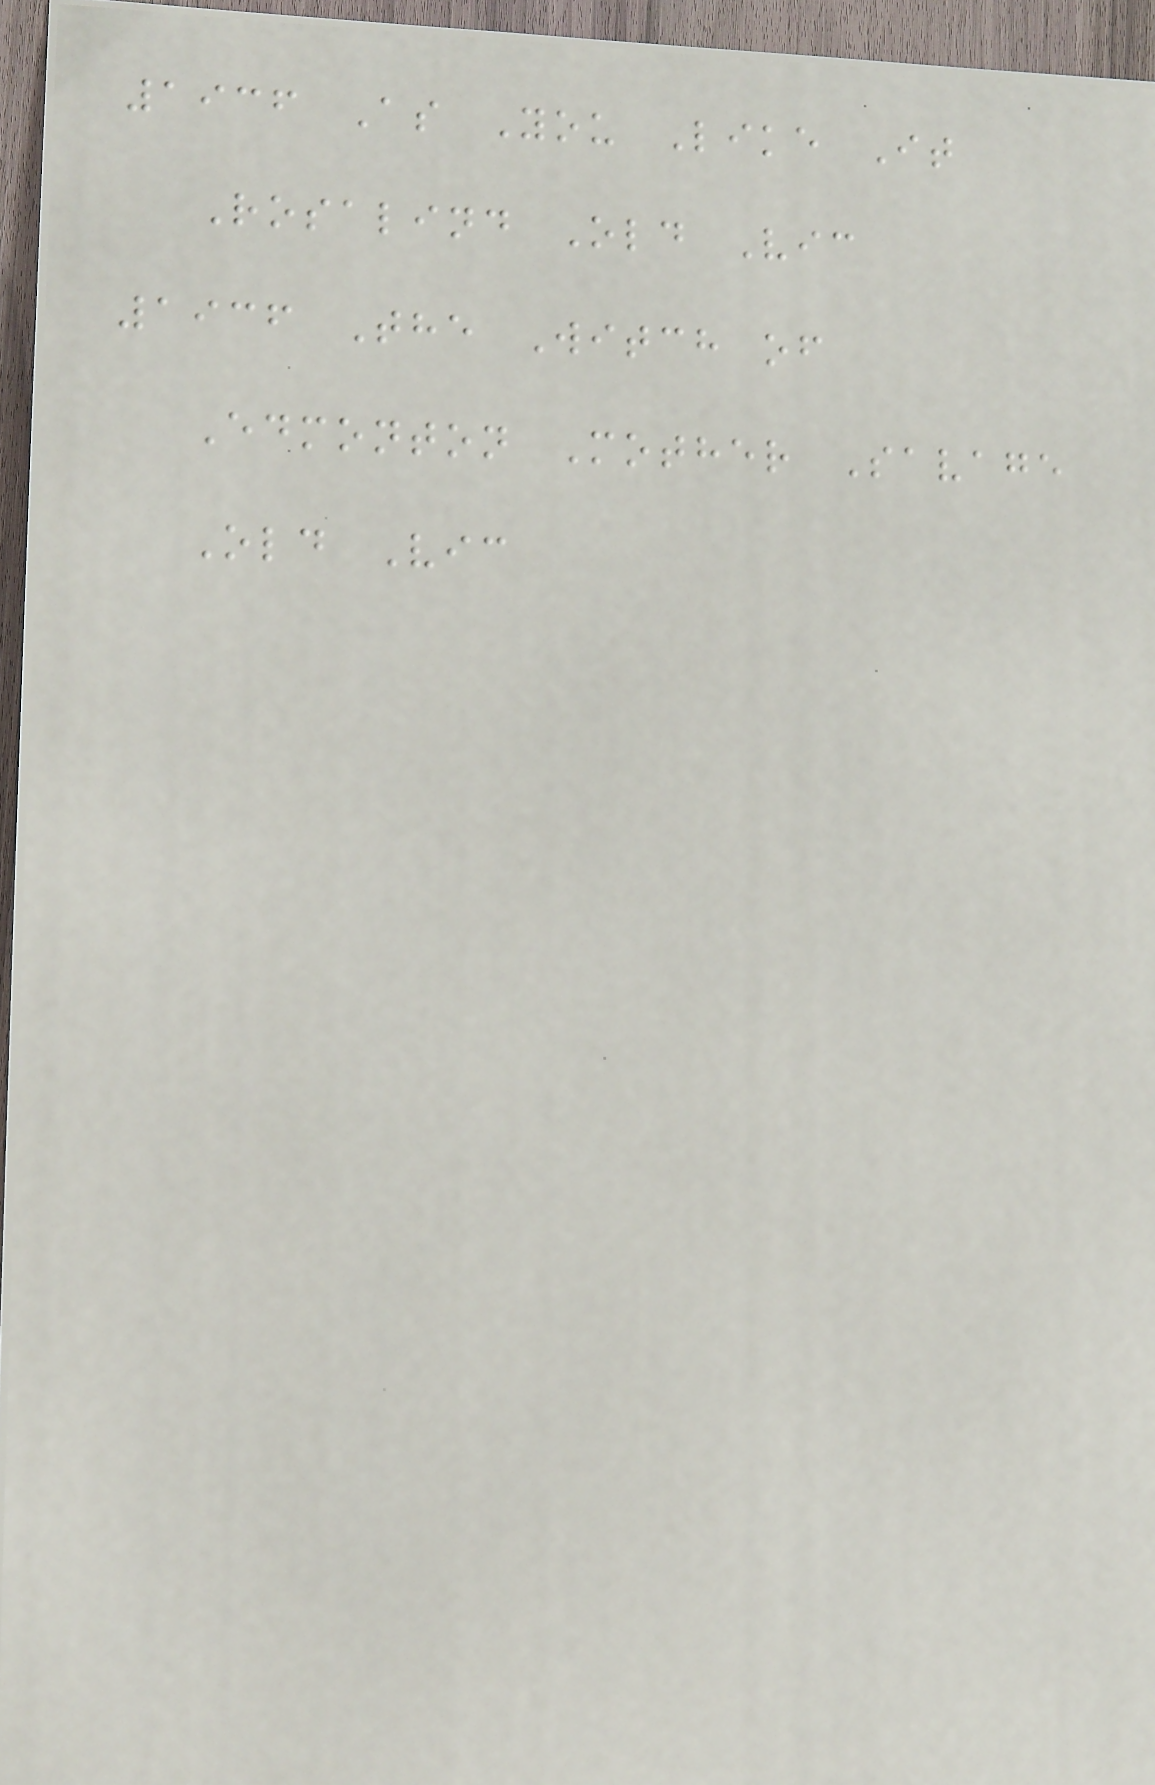1936 As You Like It
Rosalind Old Vic
1936 The Witch of
Edmonton Mother Savage
Old Vic
